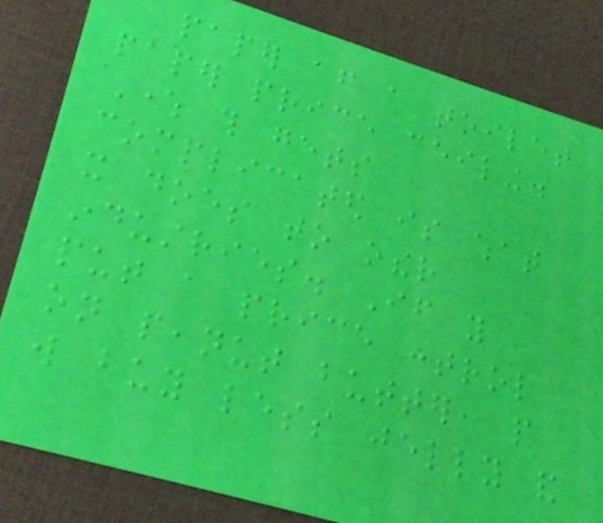paper after a toilet
paper price ceiling.
Where this gets
complicated is what
it does to other
industries. If you
put a price control
on peanut butter, people
will buy less jelly and
